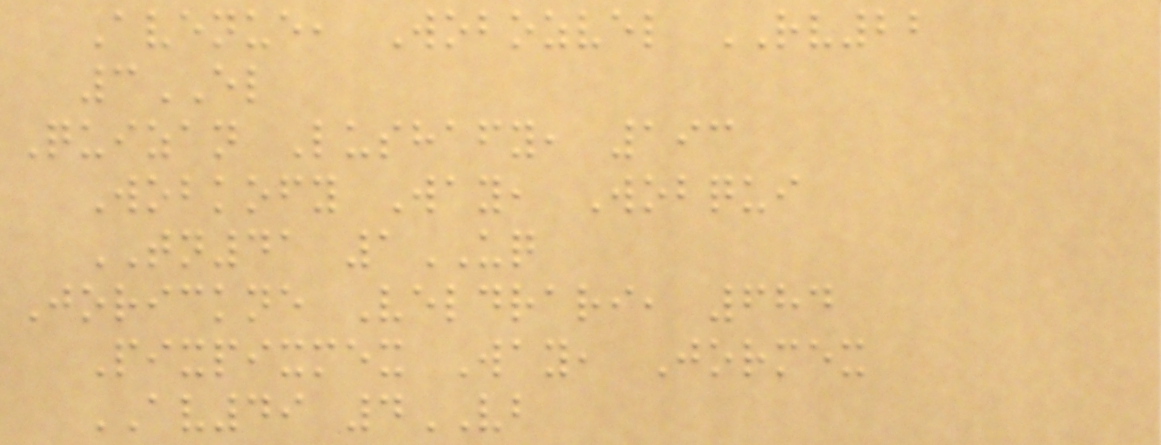Avenue, Wobozvel RV22
3EL
Quizan Lushafy, 193
Wobkofy Way, Wobqui
TN41 1UQ
Jorickne Veldrari, 684
Pixpixmex Way, Jormex
AV49 4VB
